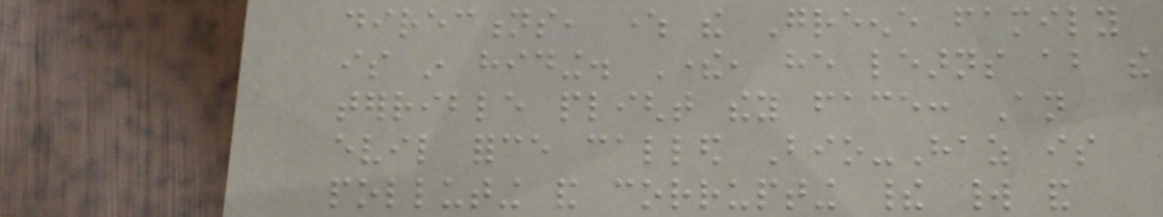directions, where the Greene family
is in hiding. There, he learns about the
terrible plight they face: An
evil force called Bio-Haz is
polluting and corrupting their world and
